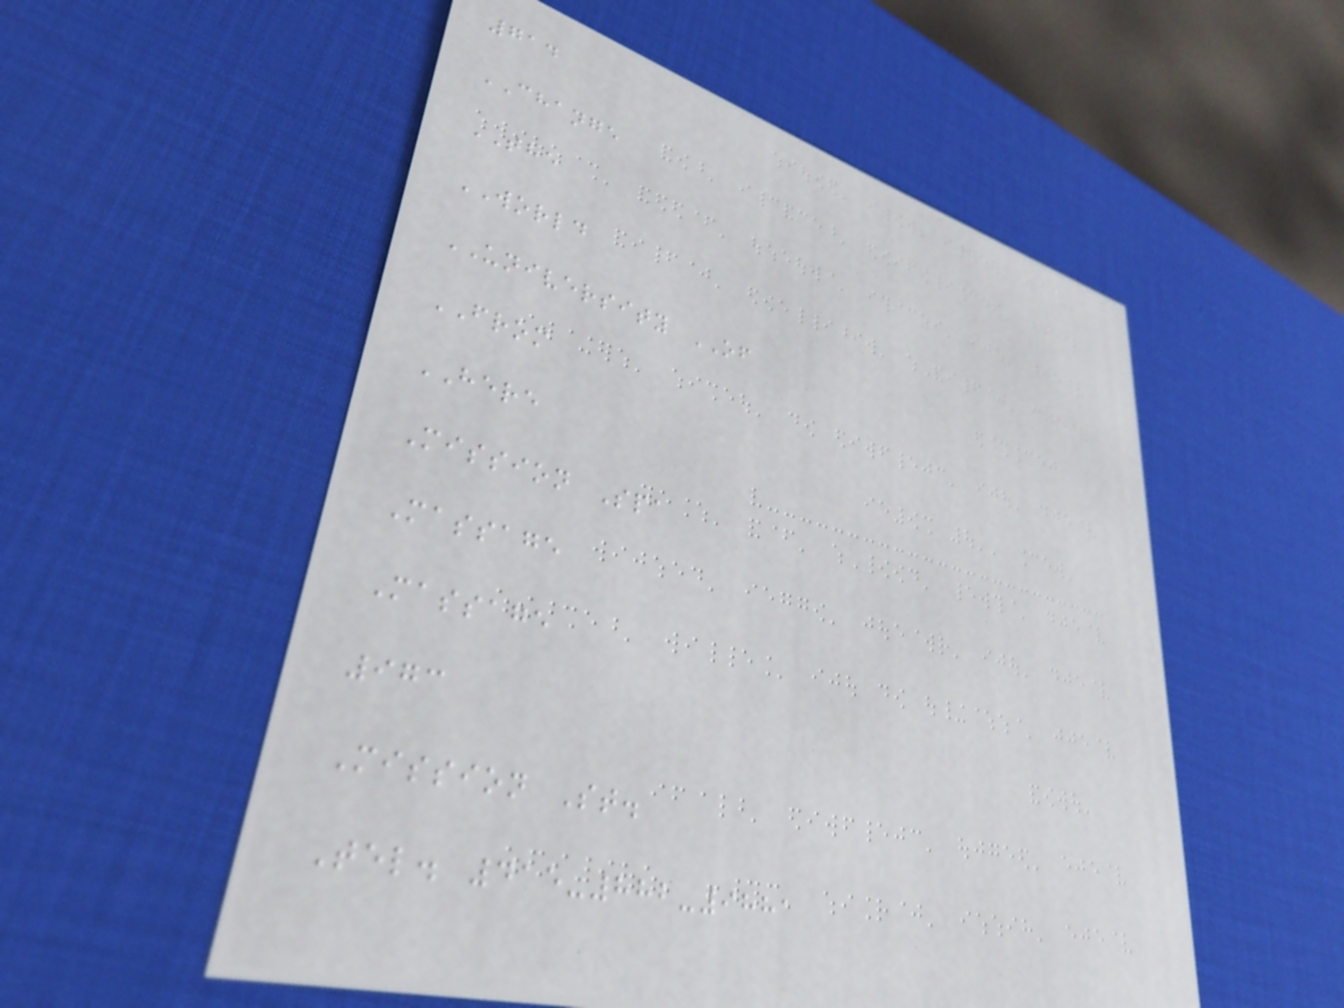714
CHANGE
THE
WORLD
UNIVERSITY OF
FROM
HERE
Mission Spa
Massage
Massage
973
Mission St.
Tel. 415-882-9881
